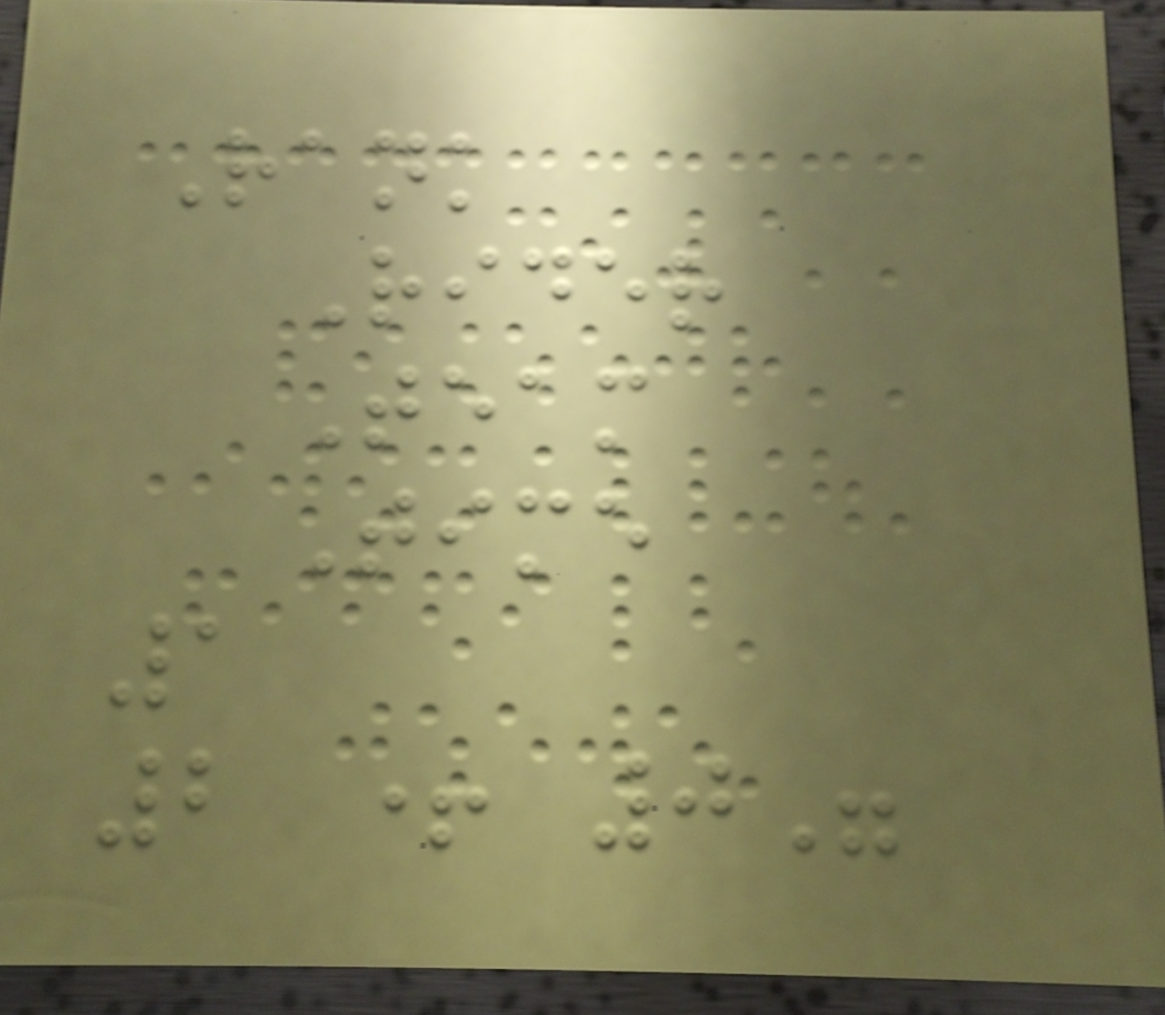Rank
Rider
Team
Time
1
2 + 0"
